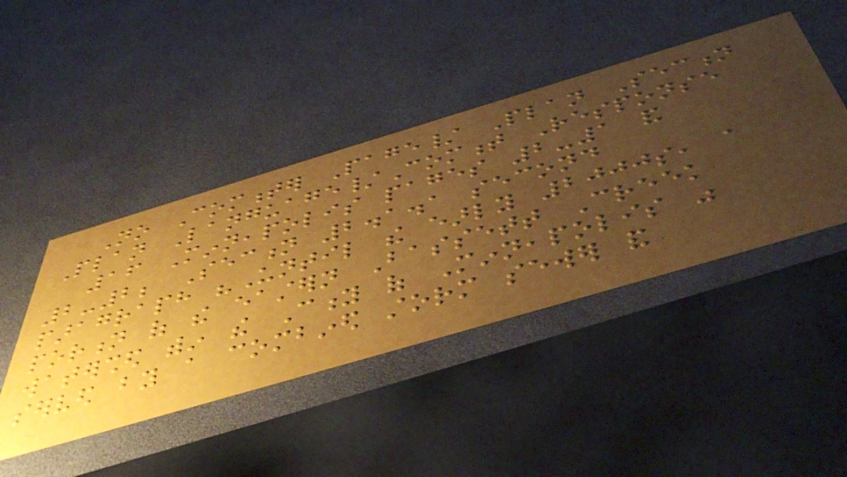No Commenter Page/ Plan Section
Plan Language/Comment Response
16 Minneapolis pages 2-1 and
2-2; Section 2.1.1 second
paragraph "Until the early 2000s, a
portion of the eastern Bassett Creek
watershed within the City of Minneapolis was
served by a combined storm sewer and
